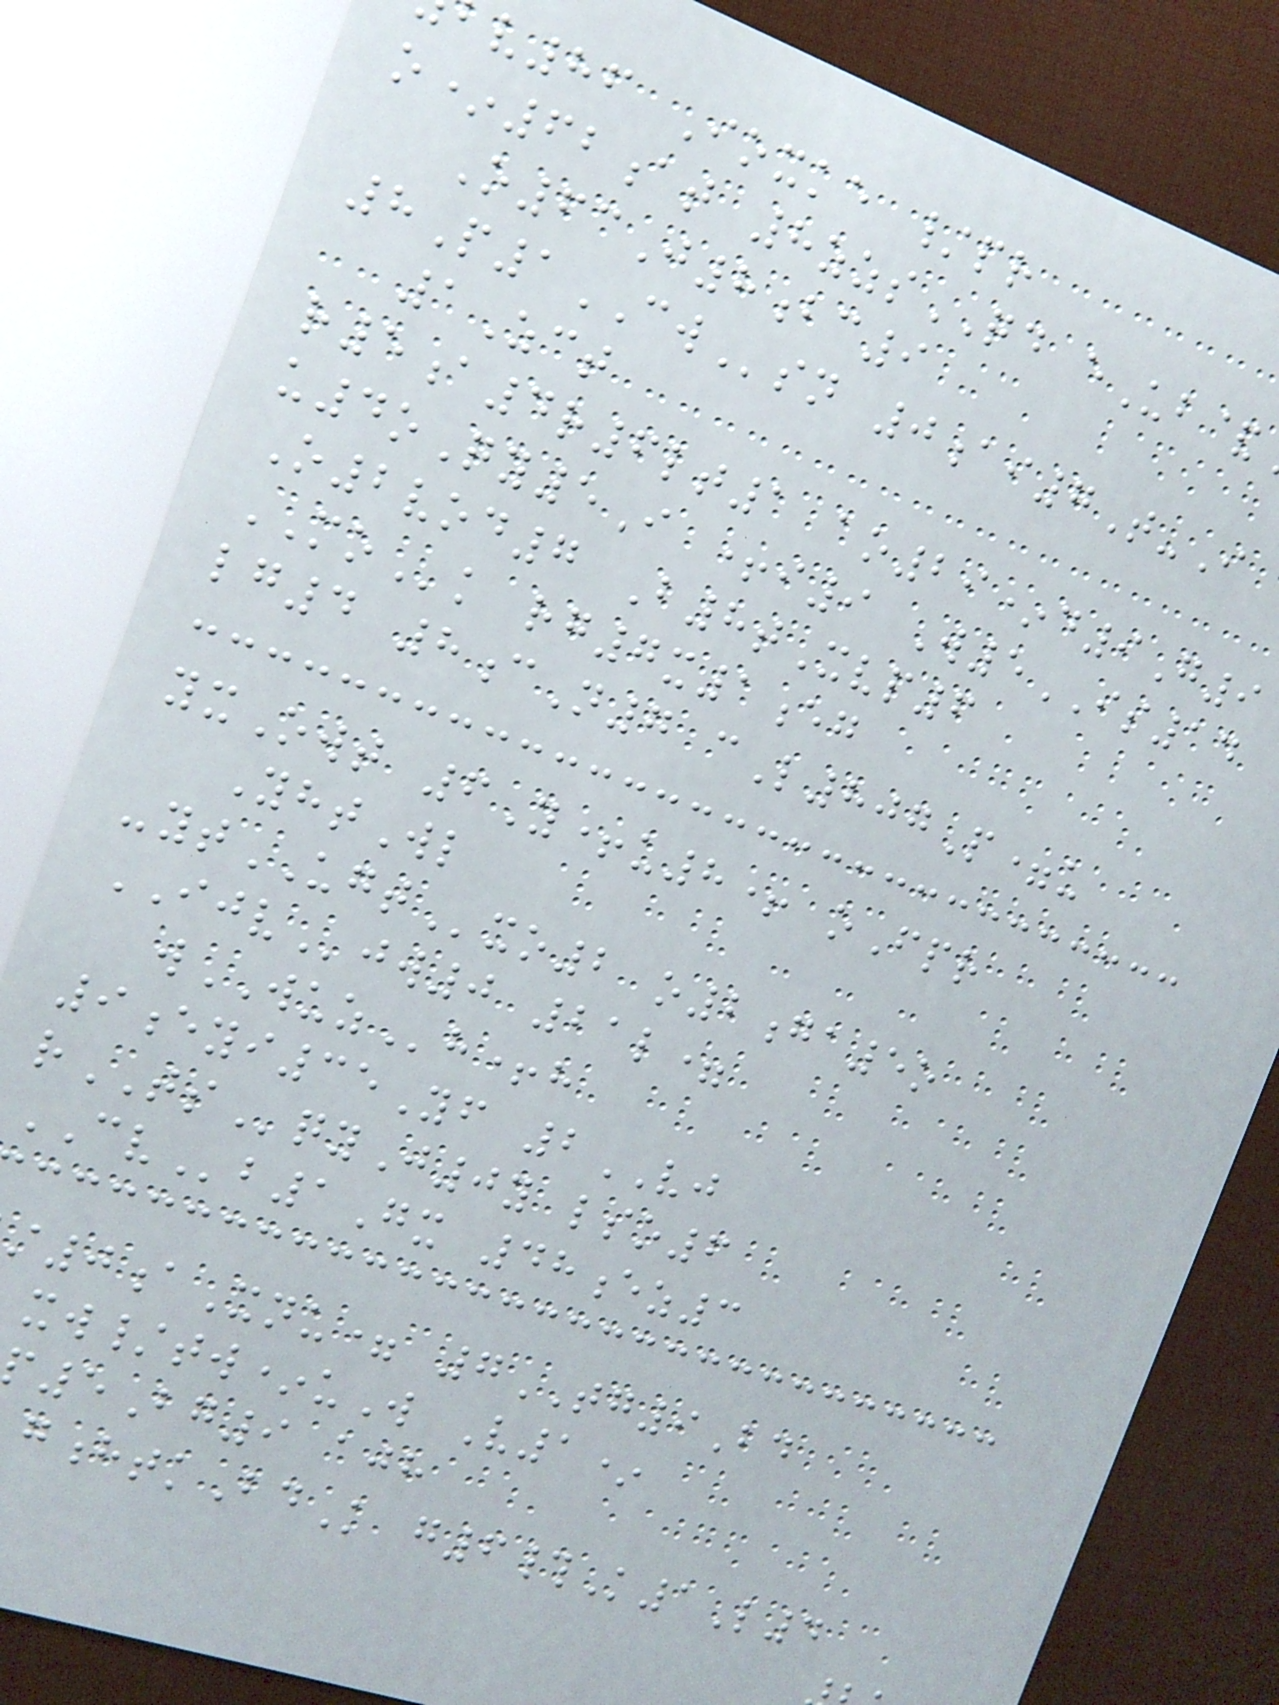v86 Ioxke /pr
o*62at 8zzsQD eUb&
O63J8bc9
8P1CWsn 0ai7T-I
1Zct
r5a4r6lt1 ao29*d9G9
u4oQy5I +i9 W5IS14
O2vod7 B8tXvp6
MOk rg7x1eg
lg4 8cN7 cL807P=u
yxOwt 6Y+u8+ oFpr
YhtWl
-ytUGTxo2 o2ga5o
IJVjw0 21l=
wWUZh+h
9eyi35Yf 2VJ
rTSqyJ0y lso6
CVb1Gx 48ez3
0aXnu= 7TG9Bd
xw/tw*uW V1*
5Bg9 ajh
htkBdK g6#K1L4
